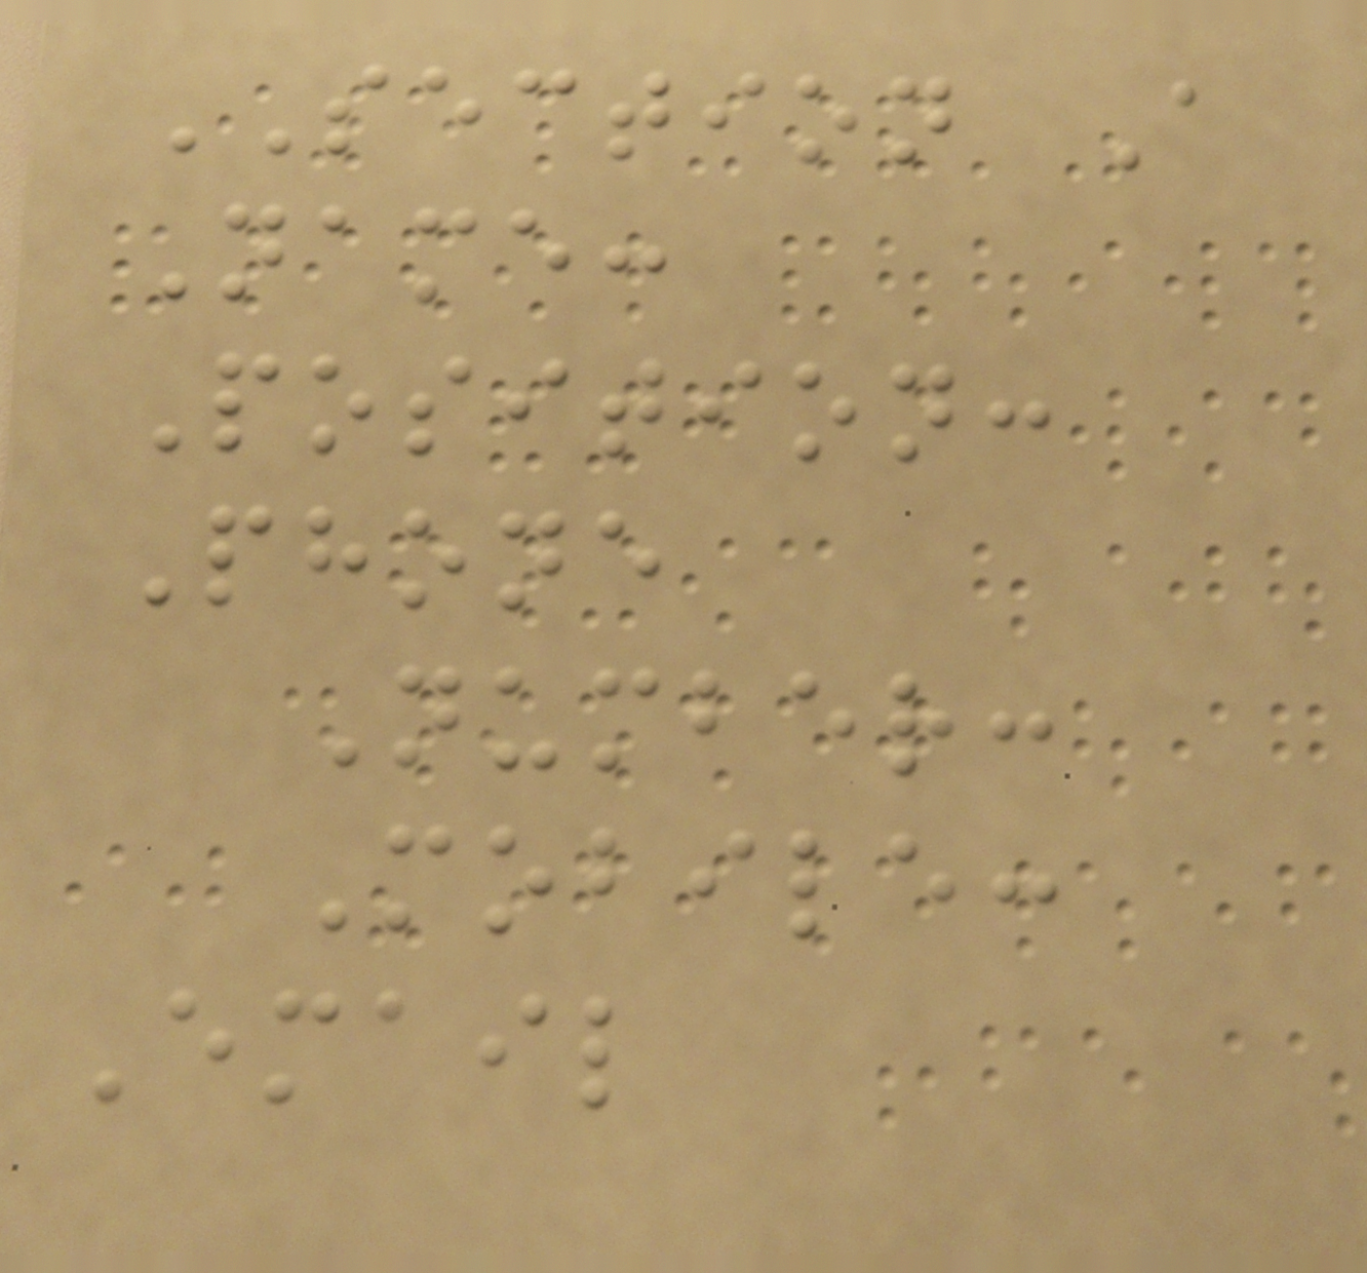SECTION A
Name:
Position:
Phone
Number:
Mobile:
Email
